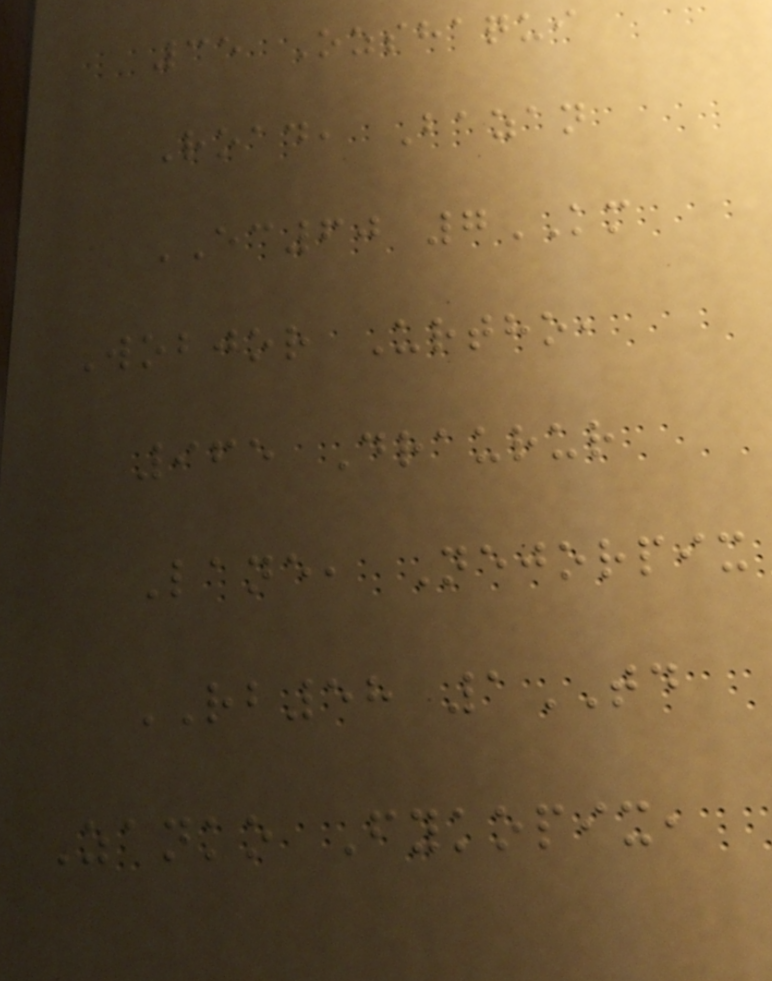35 Ozshaqui
Road, Bazan
EC60 7KM
Wobjor Urtho,
965 Draurur
Lane, Nejorpix
RB58 1TD
Zanko Fykopix,
